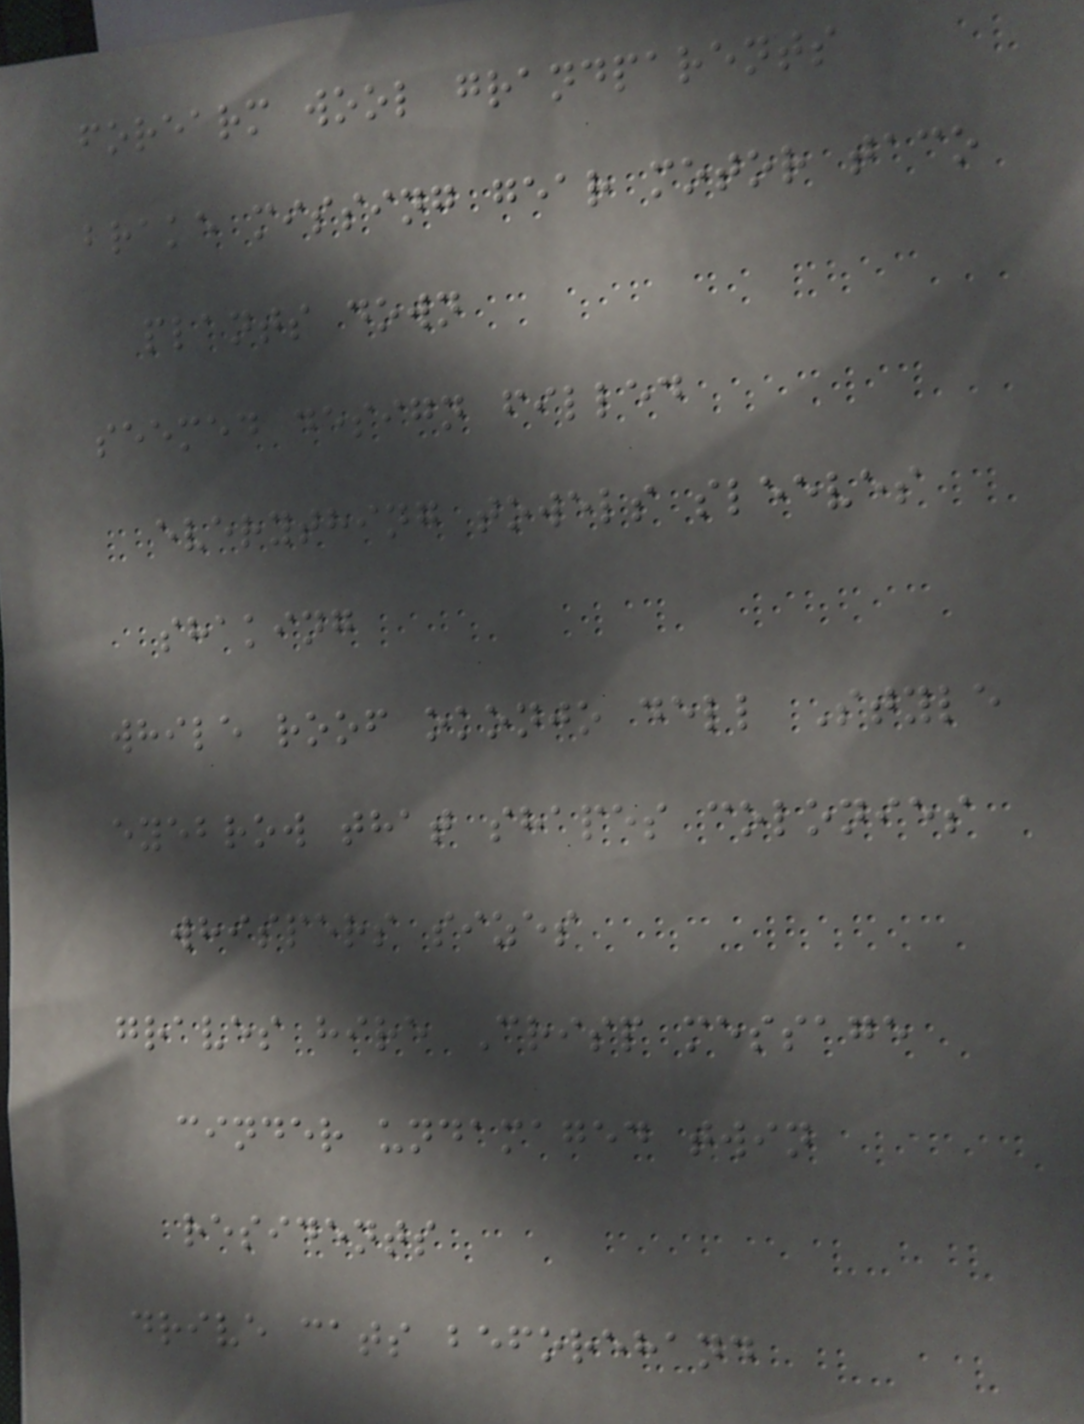forearm wool grandparents
brake missing gear motor taco
plants down
seemed design filled
everything towels sleeves
shaking
while roof okonjo dell Style
eyebrow that shapes colonies
whispers sizes
graves hire Crisp message
cinder undamaged twin
residents
drive cats beforehand
